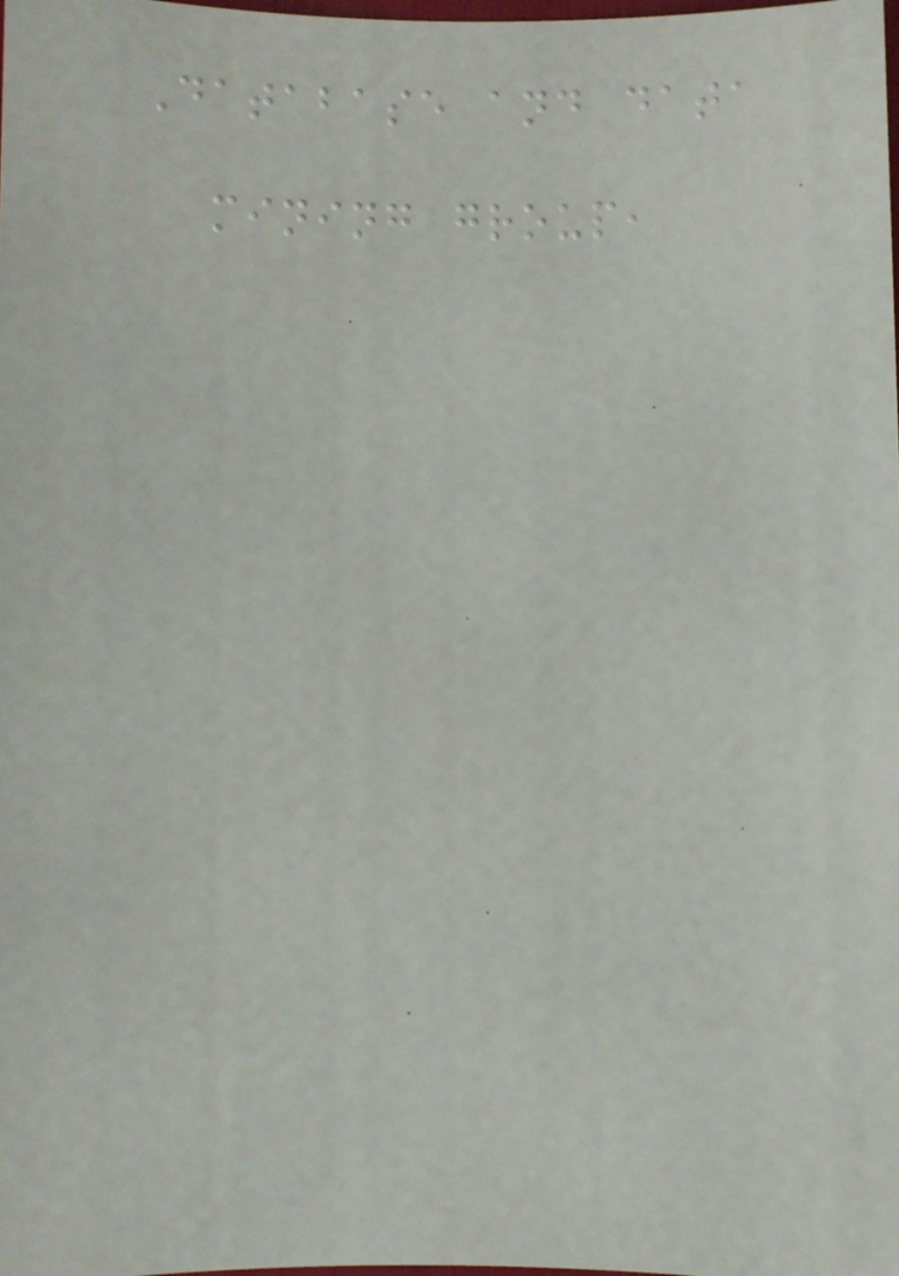Database and data
mining group,
